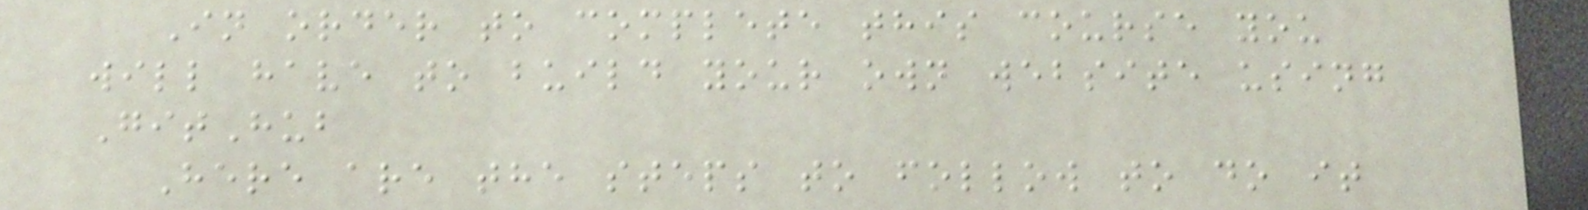In order to complete this course you
will have to build your own website using
GitHub
Here are the steps to follow to do it
